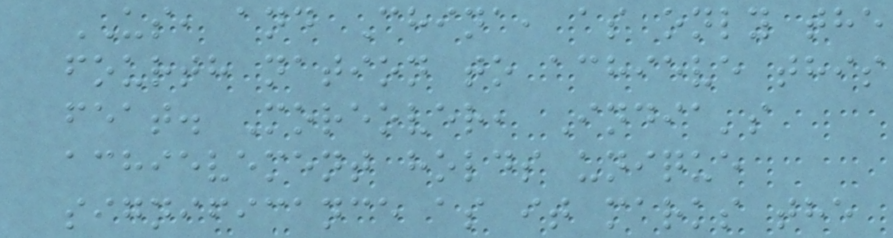US, and China, as only the
fourth nation to achieve this
feat. Moreover, India's
achievement holds unique
significance as it marks the
